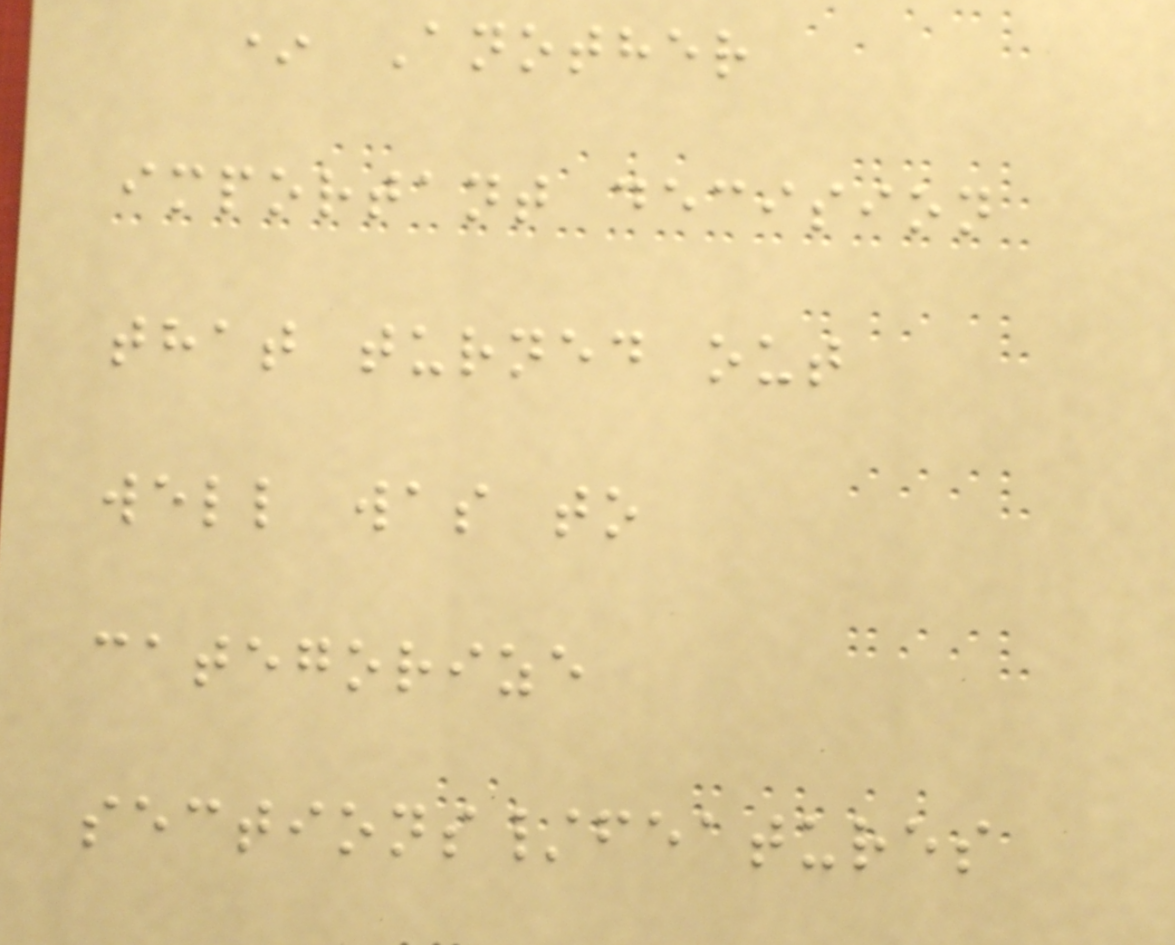* Another
important decision
that turned out
well was to
categorize
sections/features
